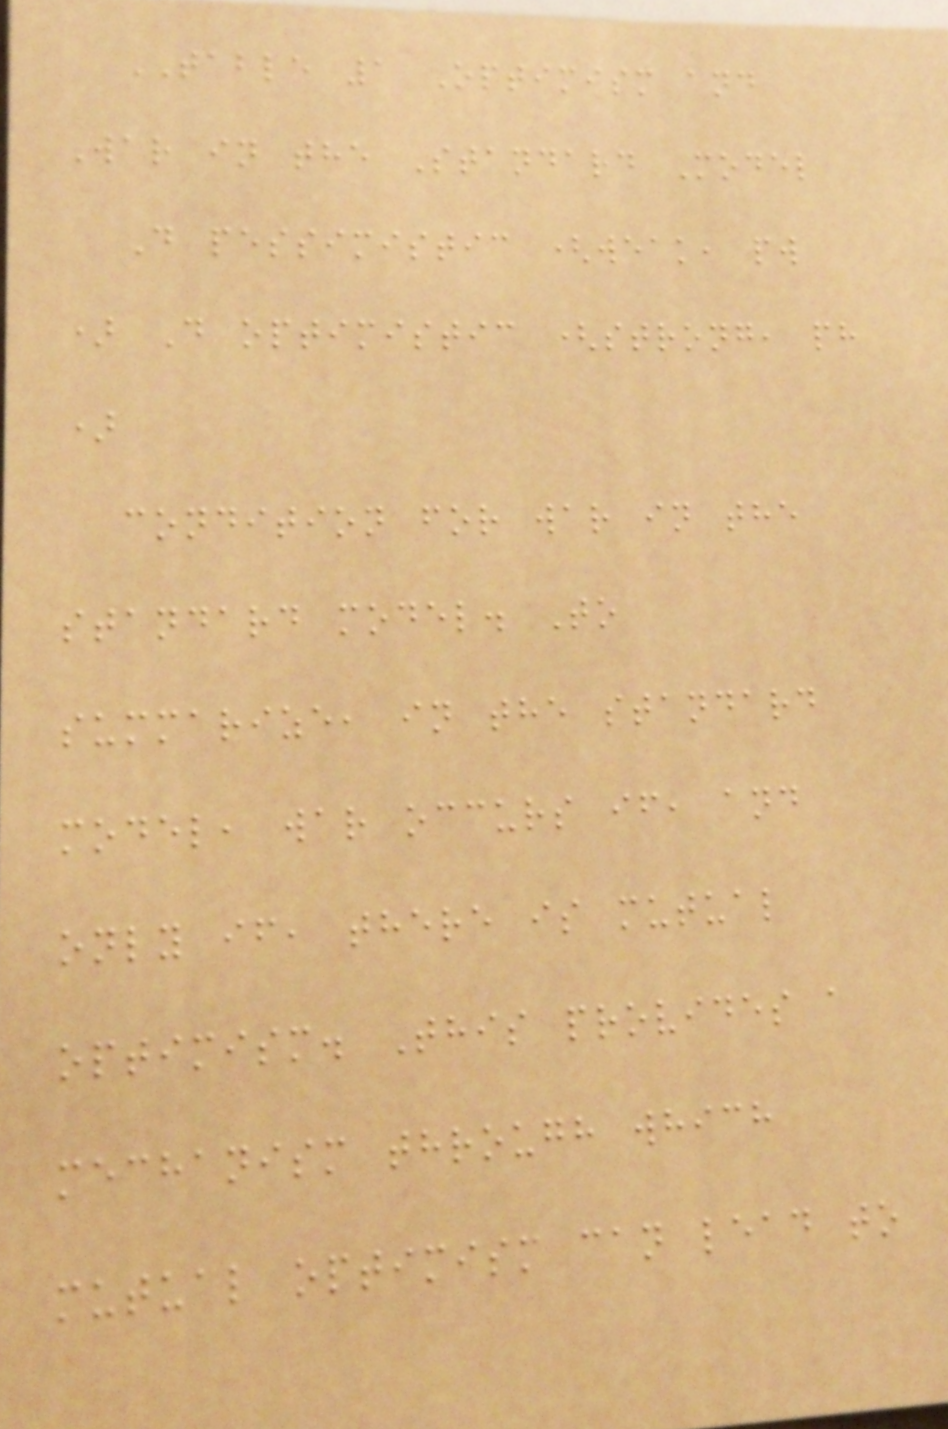TABLE 1 Optimism and
War in the Standard Model
D pessimistic (weak, pw
) D optimistic (strong, ph
)
condition for war in the
standard model. To
summarize, in the standard
model, war occurs if, and
only if, there is mutual
optimism. This provides a
mechanism through which
mutual optimism can lead to
